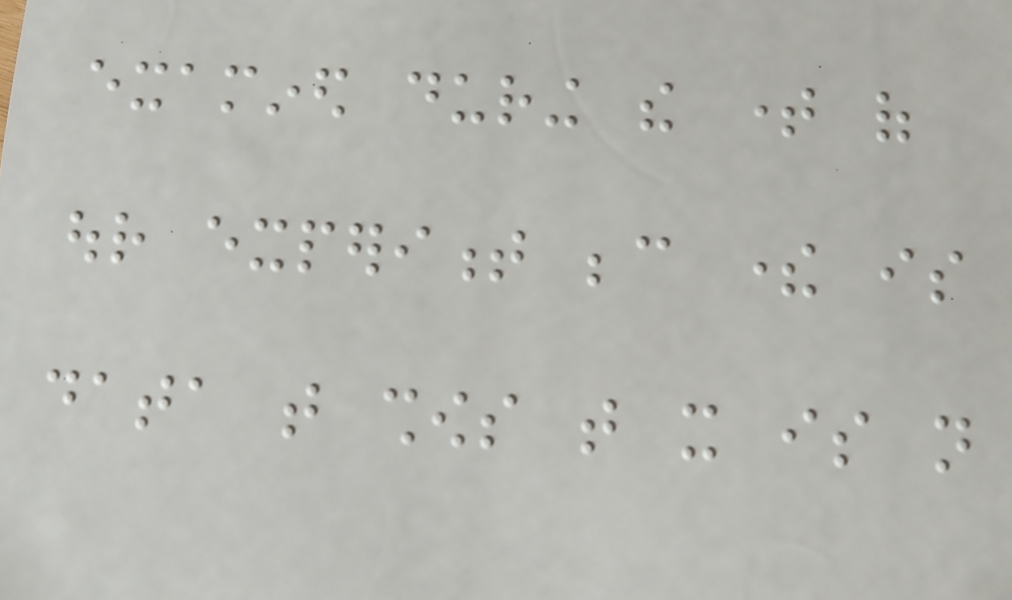examined during the time of
our experiment because there is
data that shows that it is not
